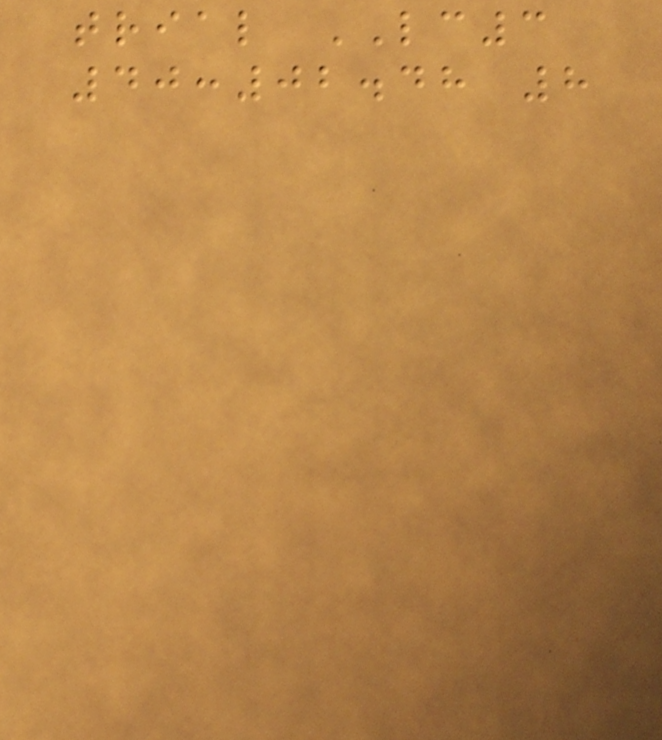trial LC3
40:02.48 8
